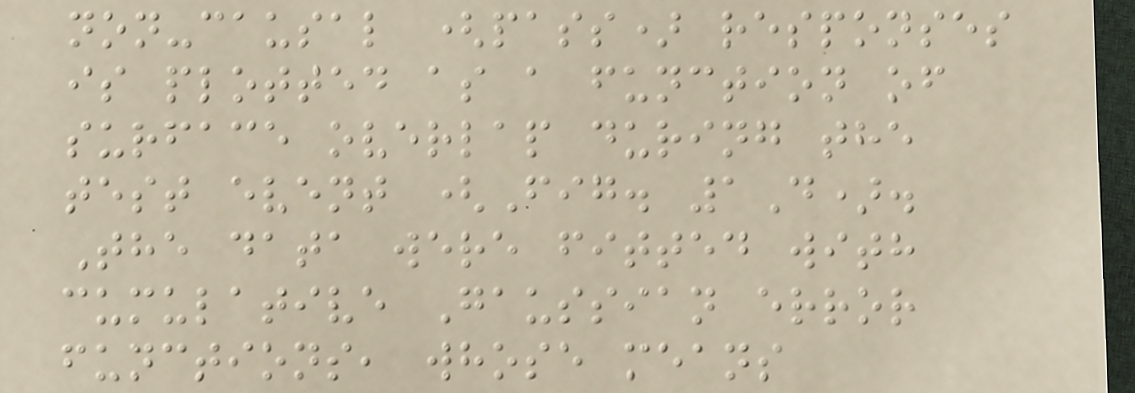non-causal (pass) responses
is plotted as a function of
surface overlap during the
test event (Fig. 1D).
The data were fitted with
cumulative Gaussian error
functions, whose means
